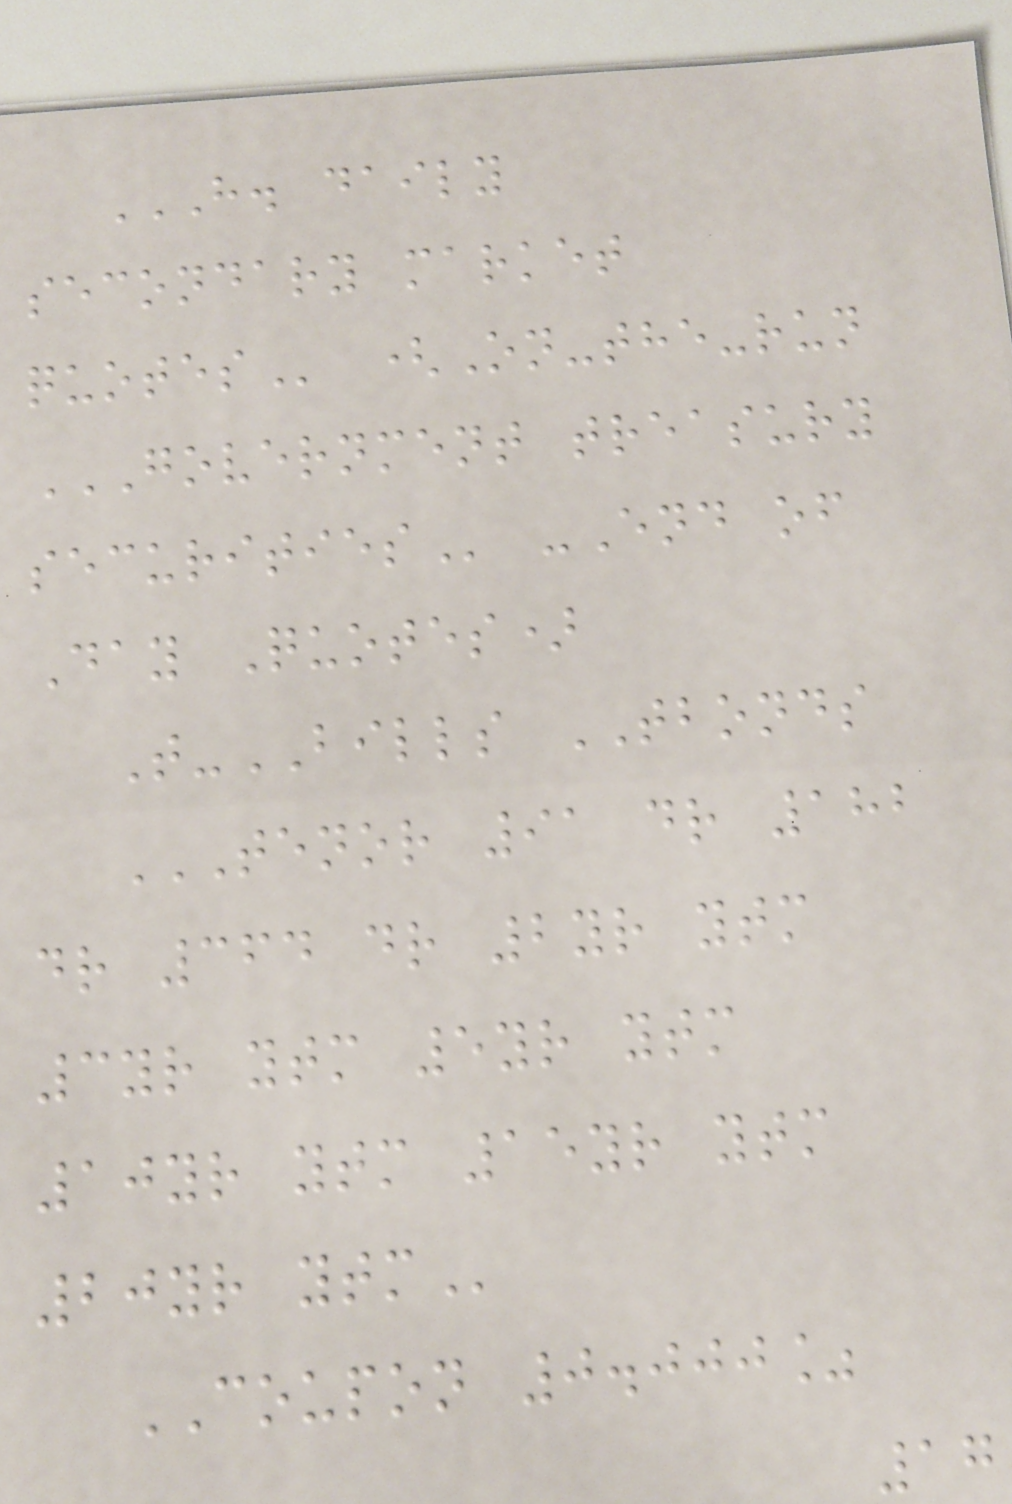H. DAILY
SECONDARY MARKET
QUOTES (On-the-run
GOVERNMENT TREASURY
SECURITIES -End of
Day Quotes)
T-BILLS TBONDS
TENOR 91 DR 182
DR 364 DR 2YR YTM
3YR YTM 5YR YTM
10YR YTM 15YR YTM
20YR YTM
COUPON 0.000%
17
